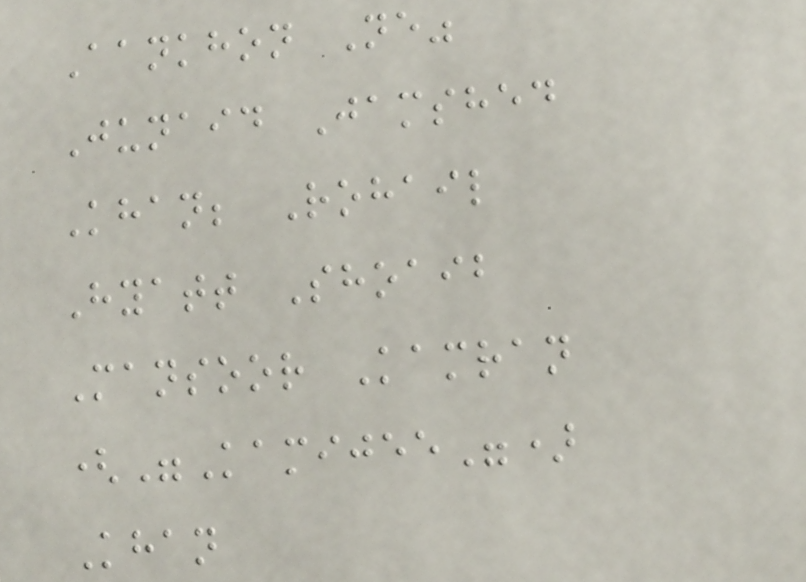Aankhon Ne"
Junaid Jamshed
Khan; Rohail
Hyatt Shoaib
Mansoor Kamran
("Kamijee")
Khan
